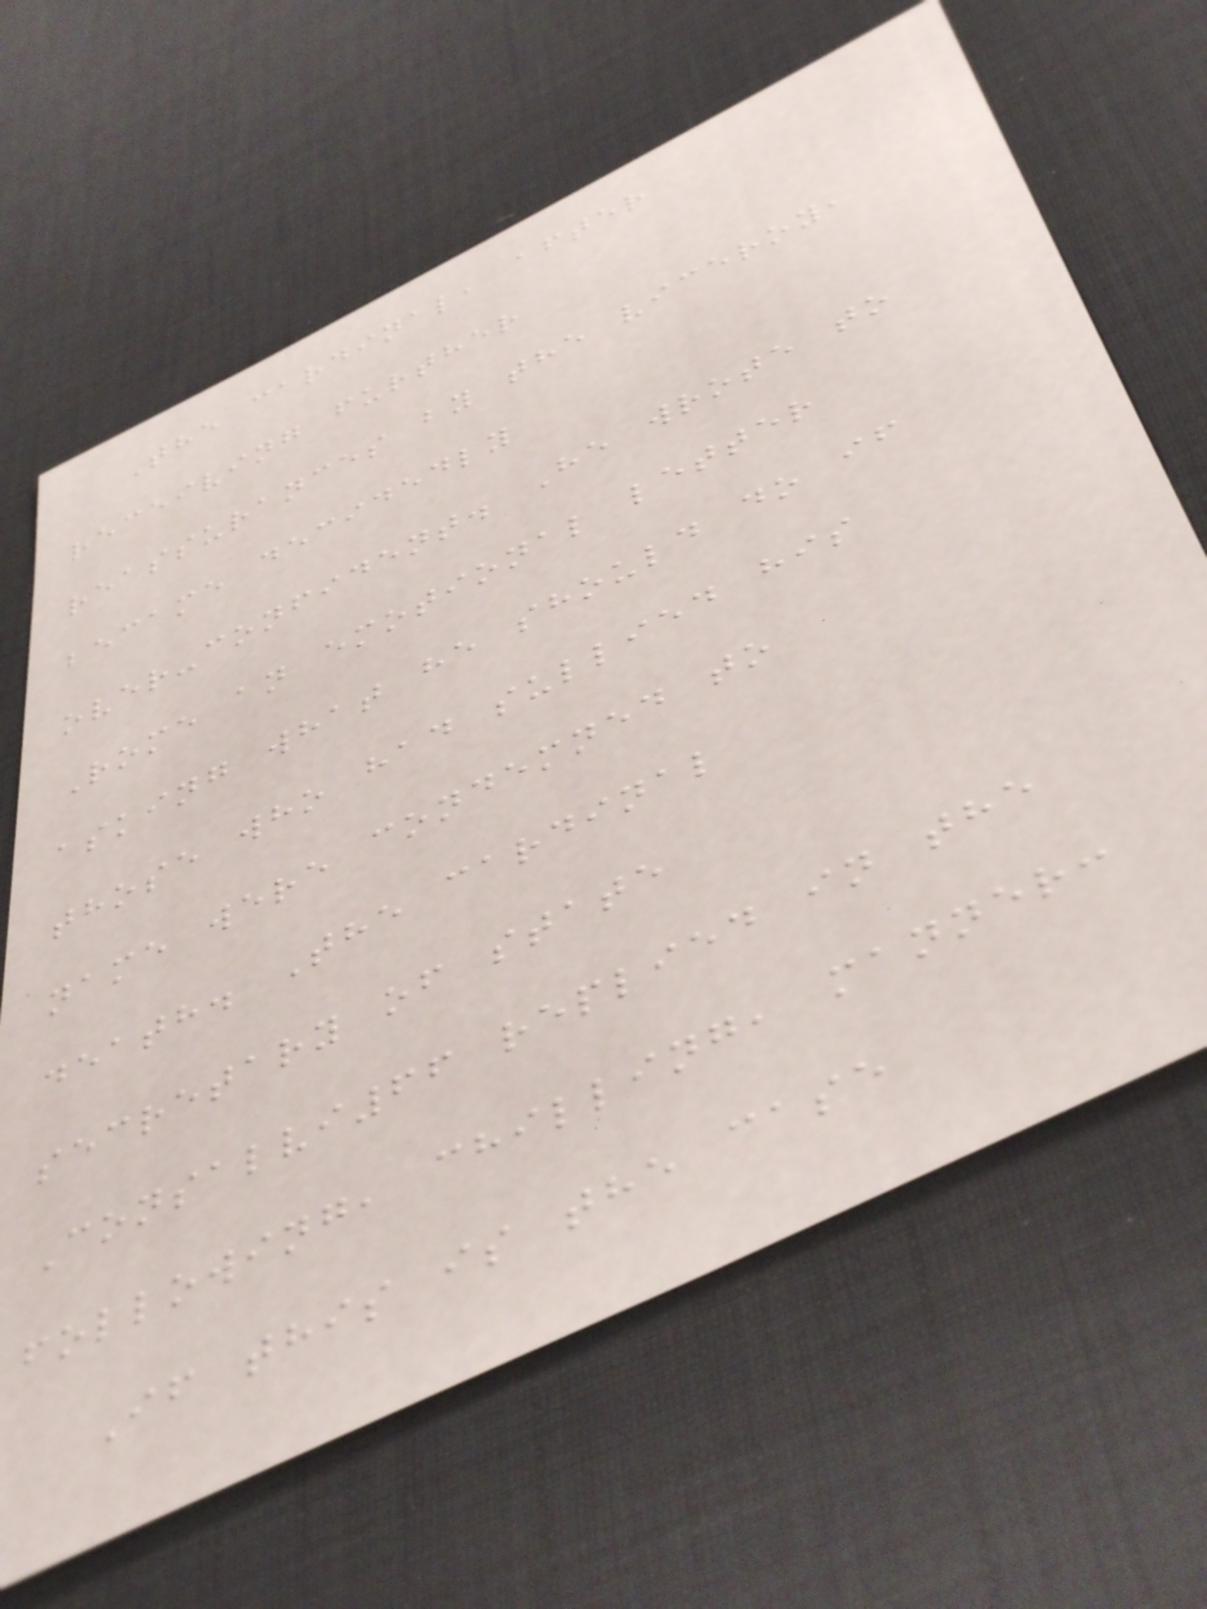The cardinal, after
receiving further
reassurances by the viceroy,
became decidedly
over-confident. He wrote to
Rome an emotional letter
asking what he should do if
those who had sullied his
name were condemned to
death. The cardinal
secretary of state
Consalvi66 replied in the
following, chilling, manner:
If this is the case
